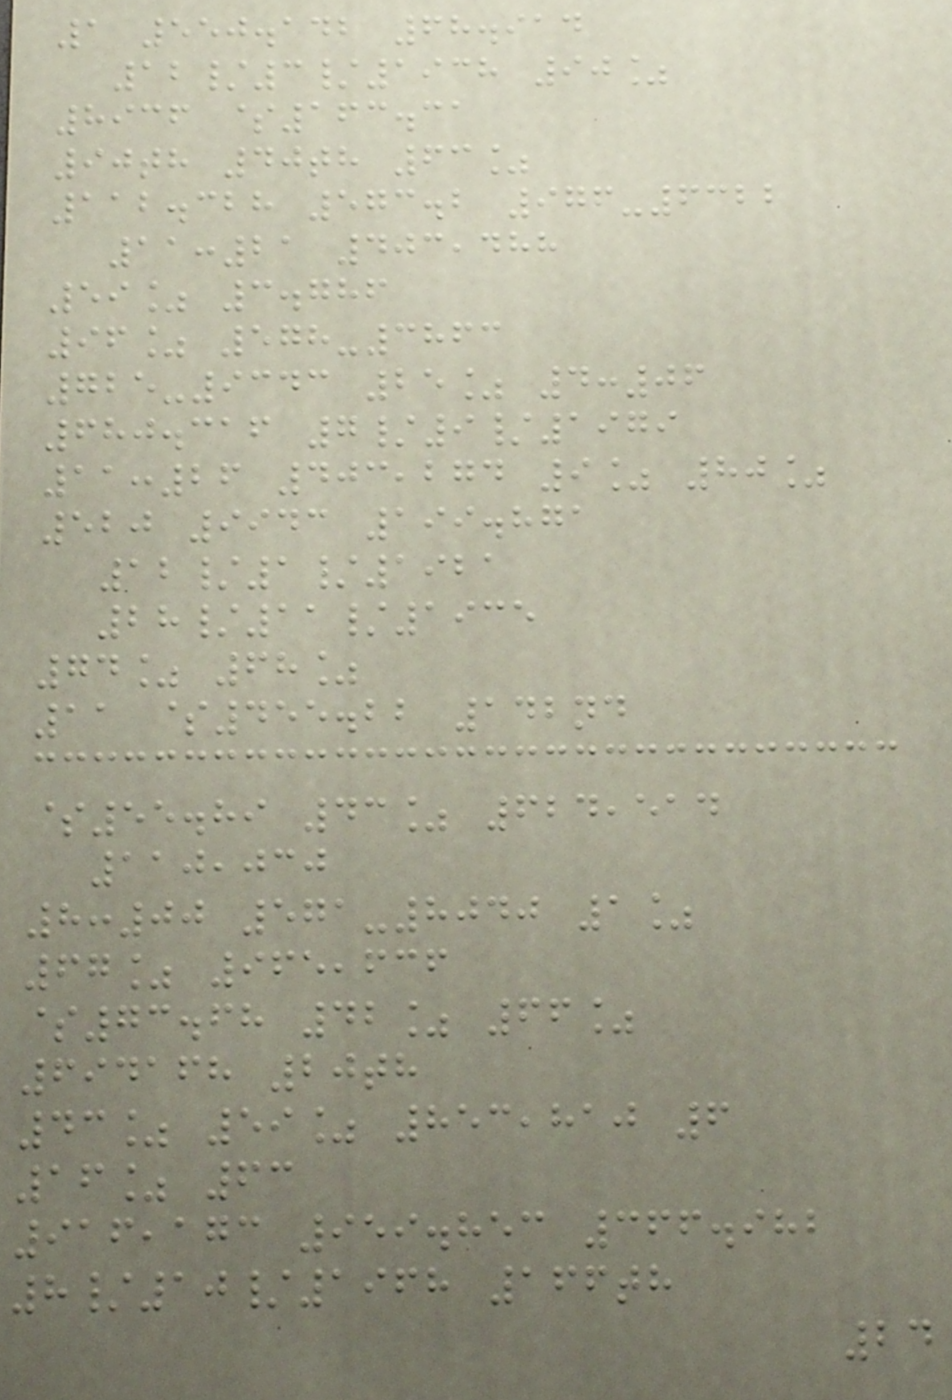1 550.142 68.914
12/3/1938 90%
8936 $163.31
90th 40th 63%
112.328 573.2 976-6322
11:21 403,488
59% 3.786
96% 578-3863
725-9343 25% 4:06
680.316 7/9/1979
11:26 403,274 9% 80%
520 9943 199.871
12/1/1921
28/11/1935
74% 68%
11 $455.22 142nd
$55.89 43% 624,514
110,030
8:00 571-8040 1%
67% 965,636
$73.68 42% 66%
694168 20th
43% 59% 853,810 6
16% 63
916,173 959.853 366.982
8/10/1968 166th
24
